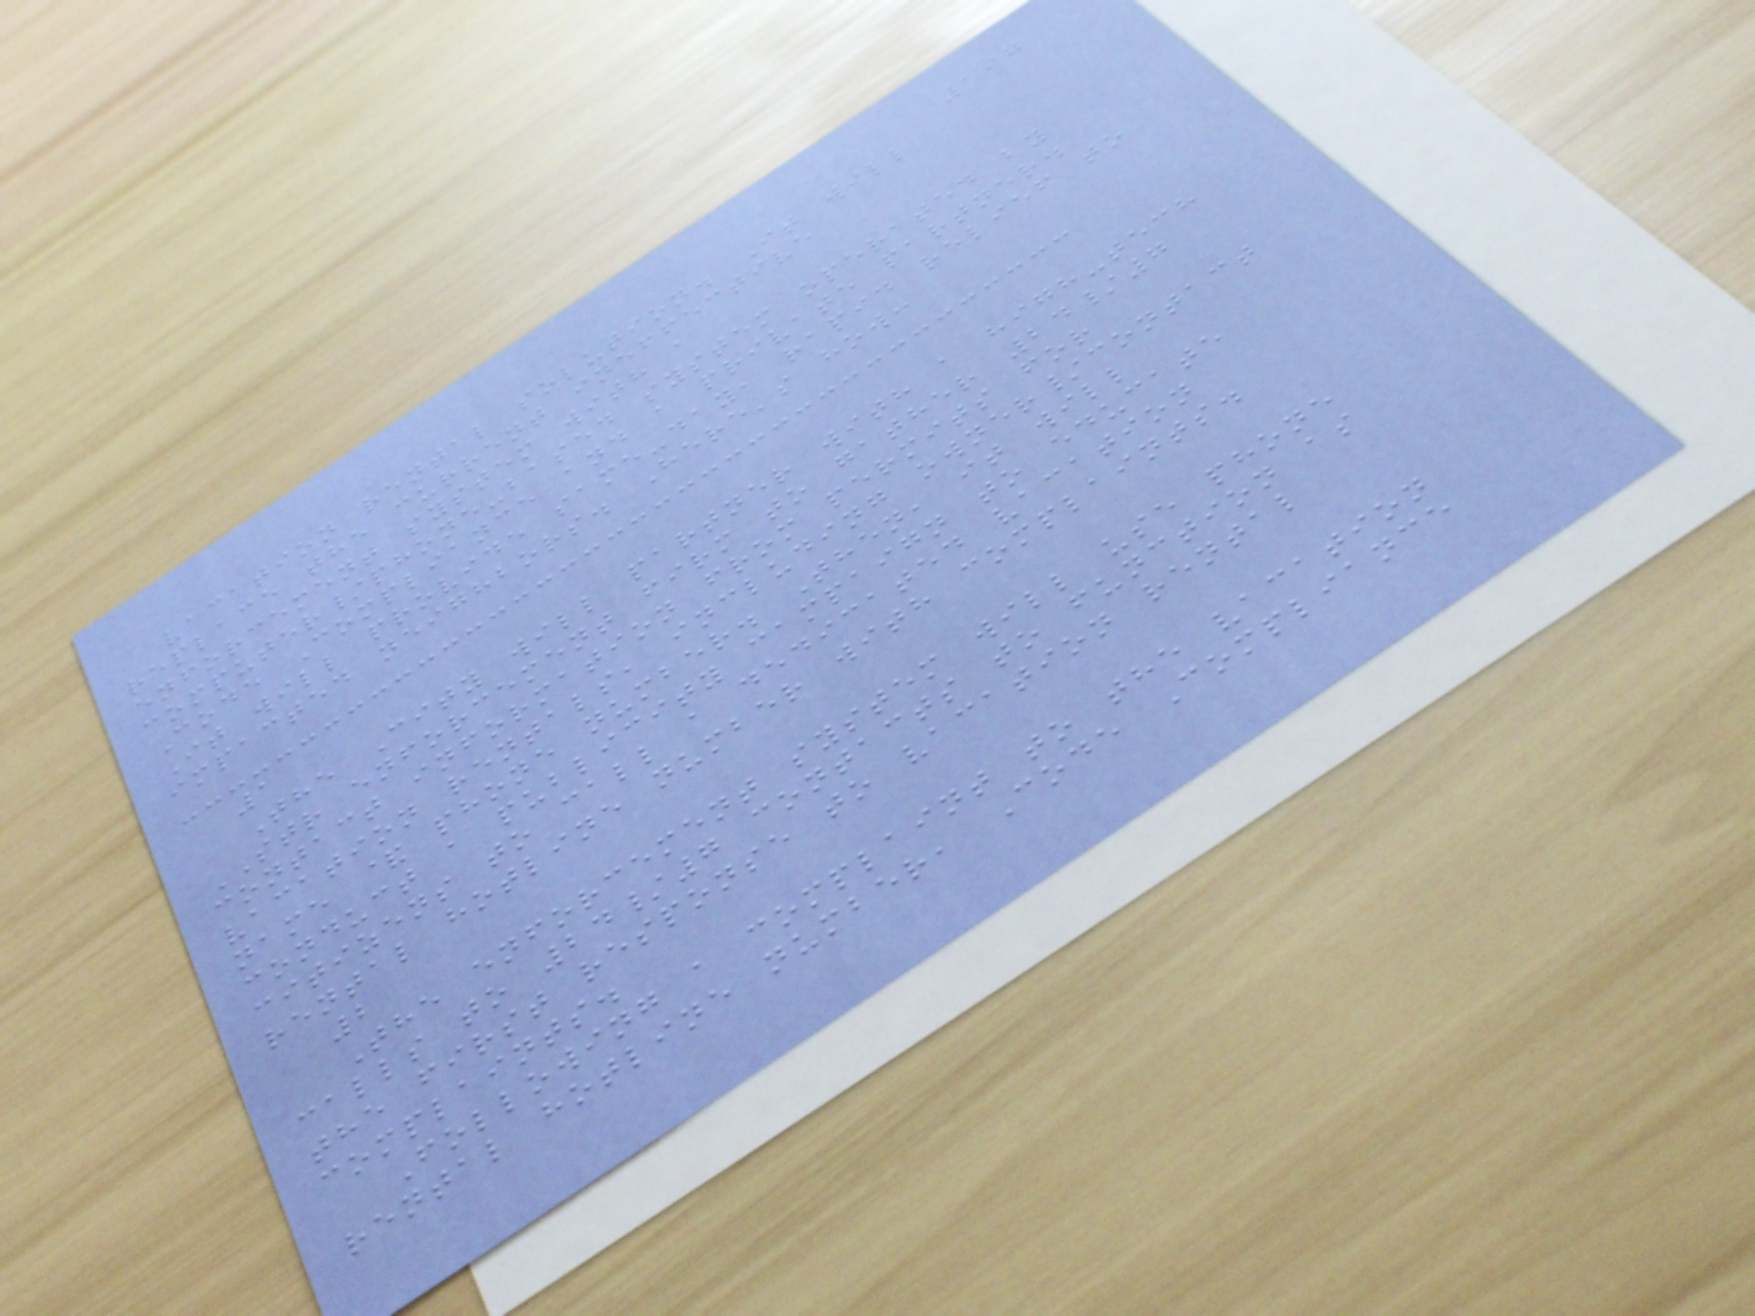197
vacation rental solution. It will
replace the current ineffective
enforcement system with a
computer/phone-based system operated by
Code Compliance and a private partner.
It will provide same-day, rapid relief to
impacted neighbors. Here's how:
1
The City will partner with a high-tech
STR enforcement firm to gather 24/7
contact information from permits for
vacation rentals, including owner/contact
name & phone number. Then, it will
conduct a publicity campaign to educate
citizens to call a dedicated vacation
rental hotline number with complaints.
2
The enforcement system will use phone
calls to 24/7 contacts to function as
the first response to vacation rental
complaints.
Following a complaint to the vacation
rental hotline number, Code Compliance
